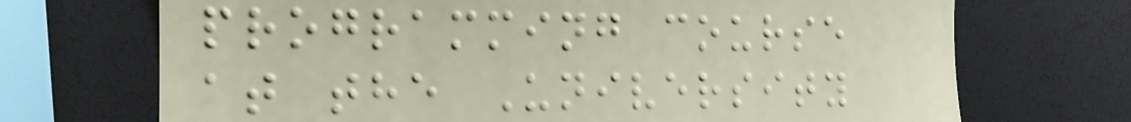programming course
at the University
